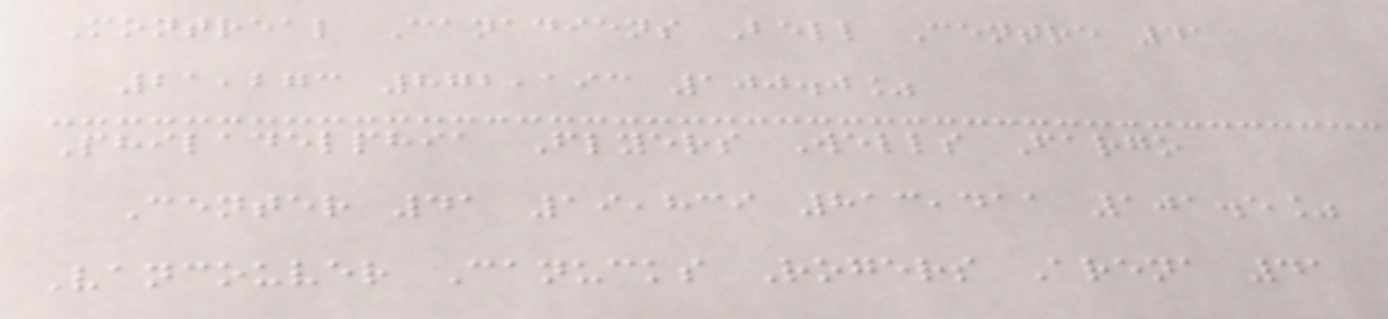Montreal Canadiens Bell Centre 41
21,273 872,193 100.0%
Philadelphia Flyers Wells Fargo
Center 41 19,839 813,411 101.5%
Vancouver Canucks Rogers Arena 41
